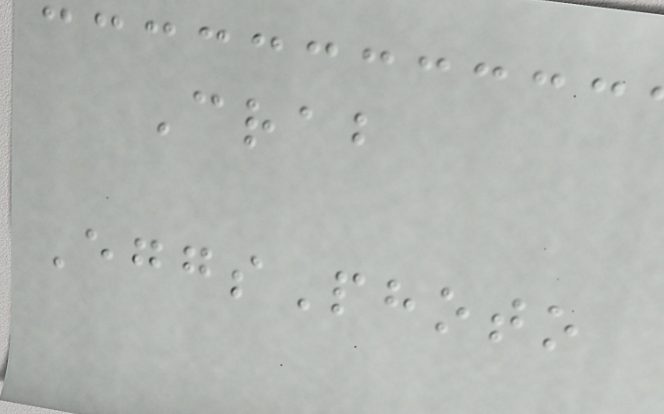Crab
EggsPhoto
